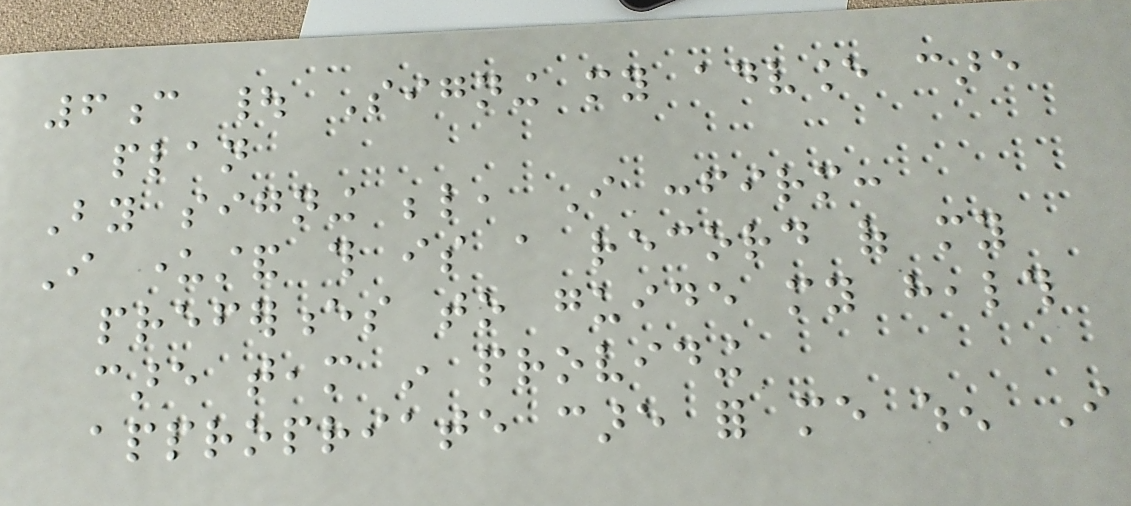6c | Signing my advance care
plan
By signing below, I confirm:
I understand this is a record of my
preferences to guide my health
care team in providing
appropriate care for me when I
